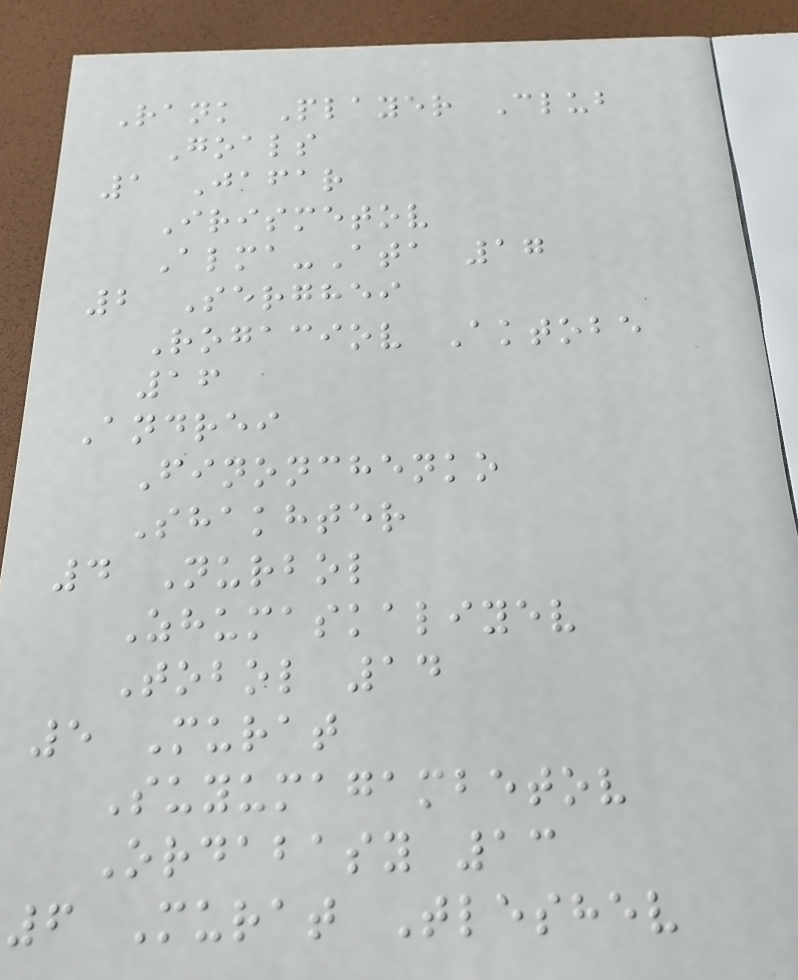Rank Player Club
Goals
1 Jafar
Irismetov
Alma-Ata 17
2 Serghei
Rogaciov Aktobe
16
Andrei
Finonchenko
Shakhter
4 Nurbol
Zhumaskaliyev
Tobol 14
5 Murat
Suyumagambetov
Ordabasy 13
6 Murat Tleshev
